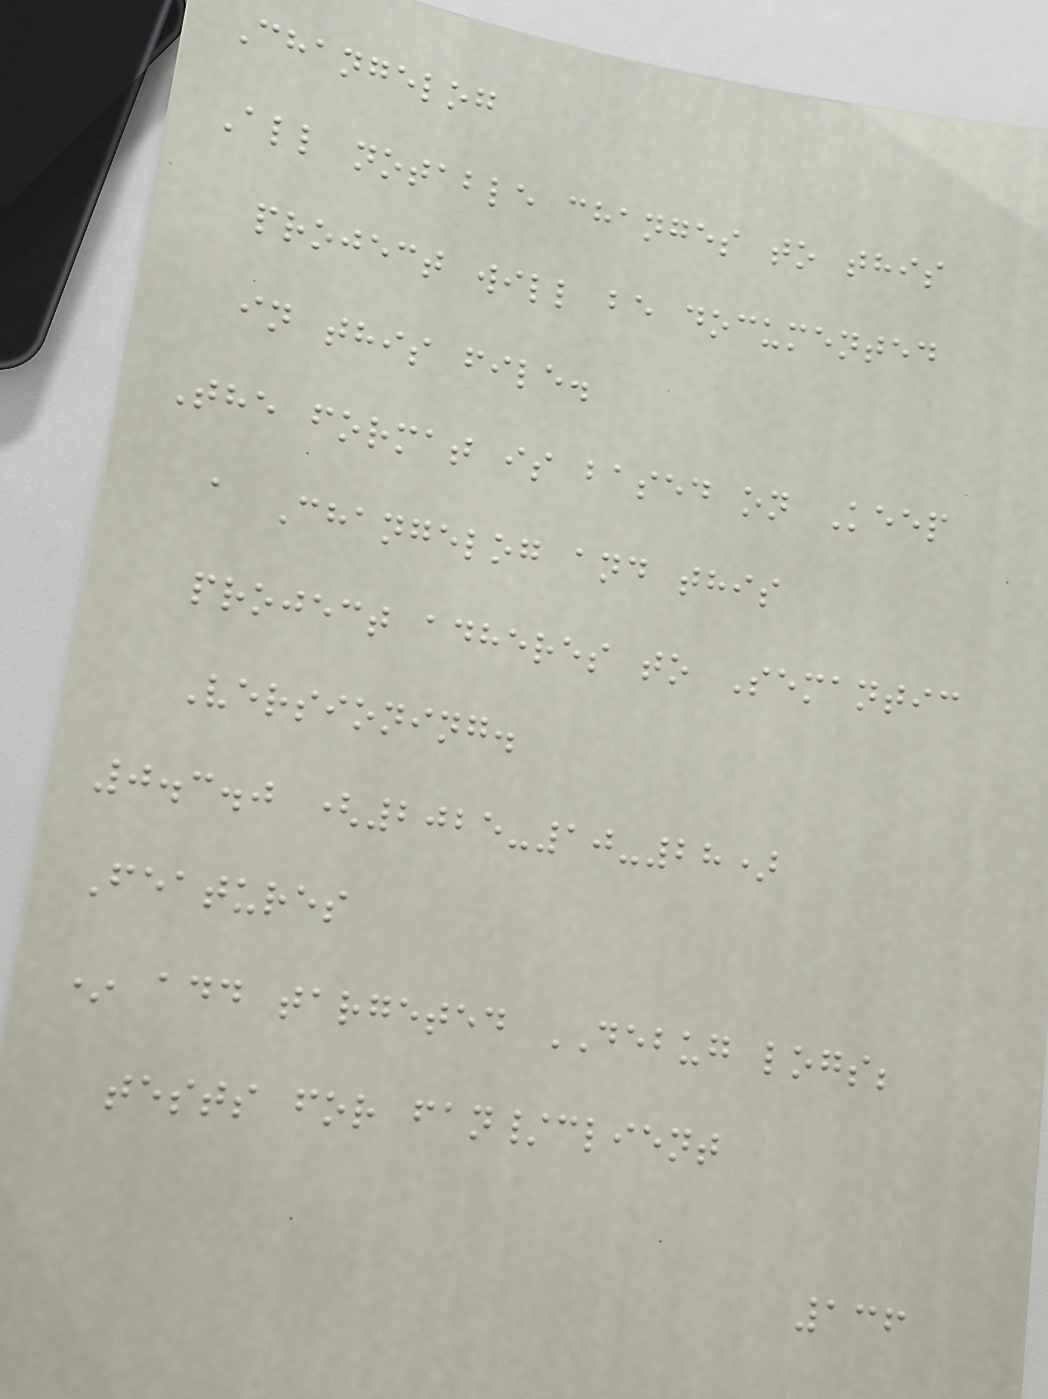Changelog
All notable changes to this
project will be documented
in this file.
The format is based on Keep
a Changelog and this
project adheres to Semantic
Versioning.
0.3.0 (2025-10-28)
Features
* add targeted DEBUG logs;
tests for fan/client
136
